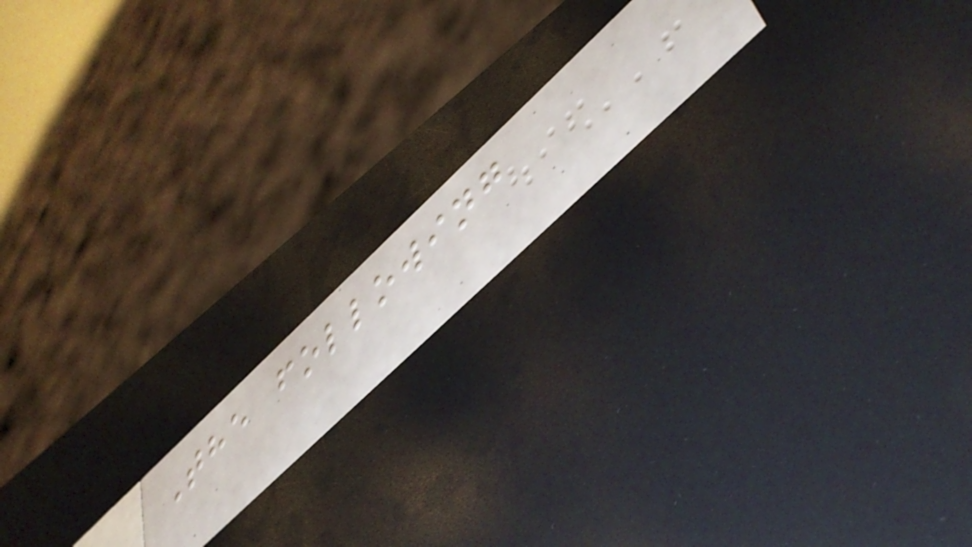The following
